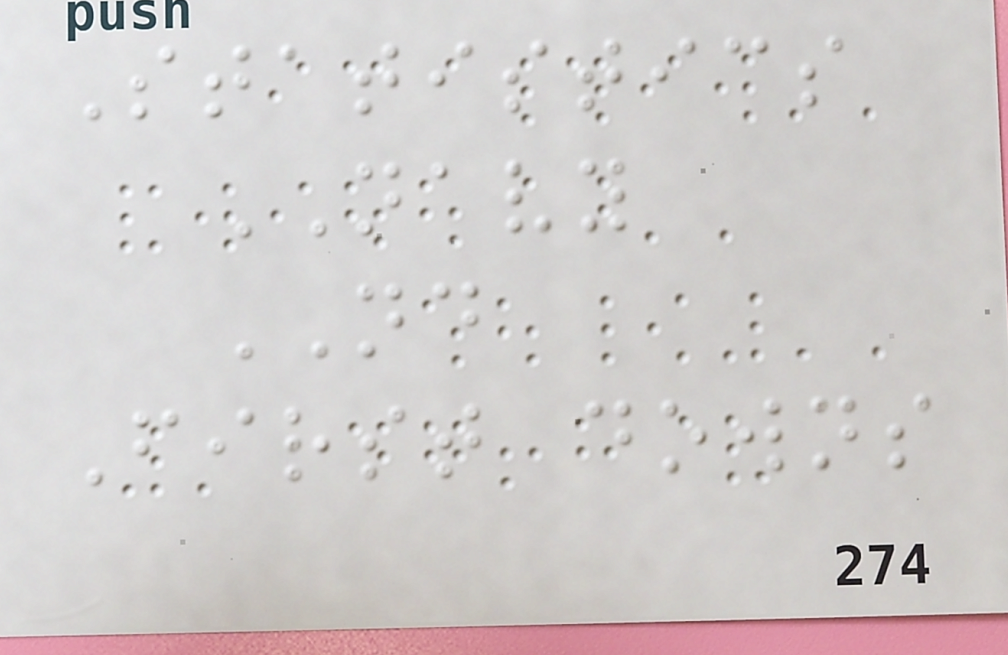Statistics
NAVY
ND
First downs
